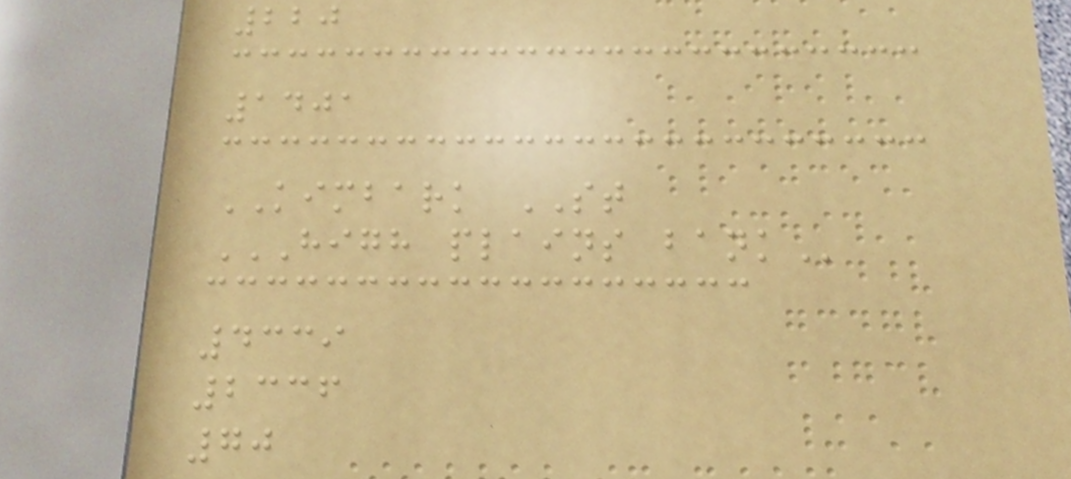220
1401
KIMBARK ST
HIGH PLAINS BANK
4339
2336
70
